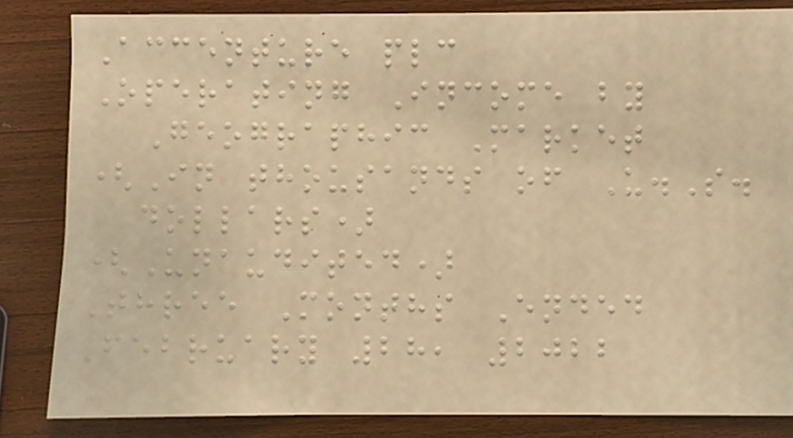Accenture plc
Operating Income by
Geographic Market
(In thousands of U.S.
dollars)
(Unaudited)
Three Months Ended
February 28, 2022
